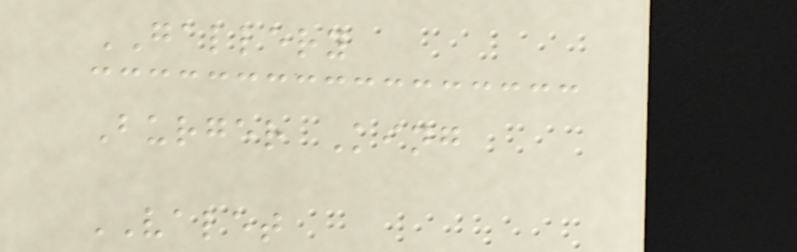GALLERY
Burger King
VALET
